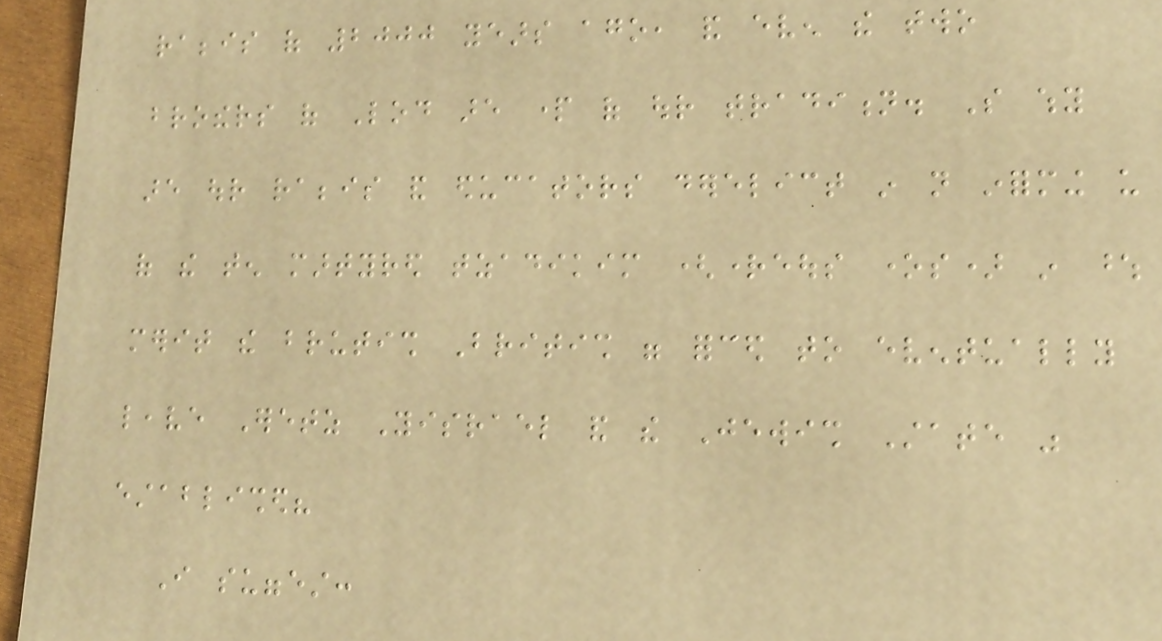rabbis of 2000 years ago, and even the two
brothers of Lod are part of our tradition. So why
are our rabbis and educators derelict in not informing us
of the ten martyred tzadikim (righteous ones) in whose
merit the brutish British were forced to eventually
leave Eretz Yisrael and the Jewish State was
established?
I suggest:
